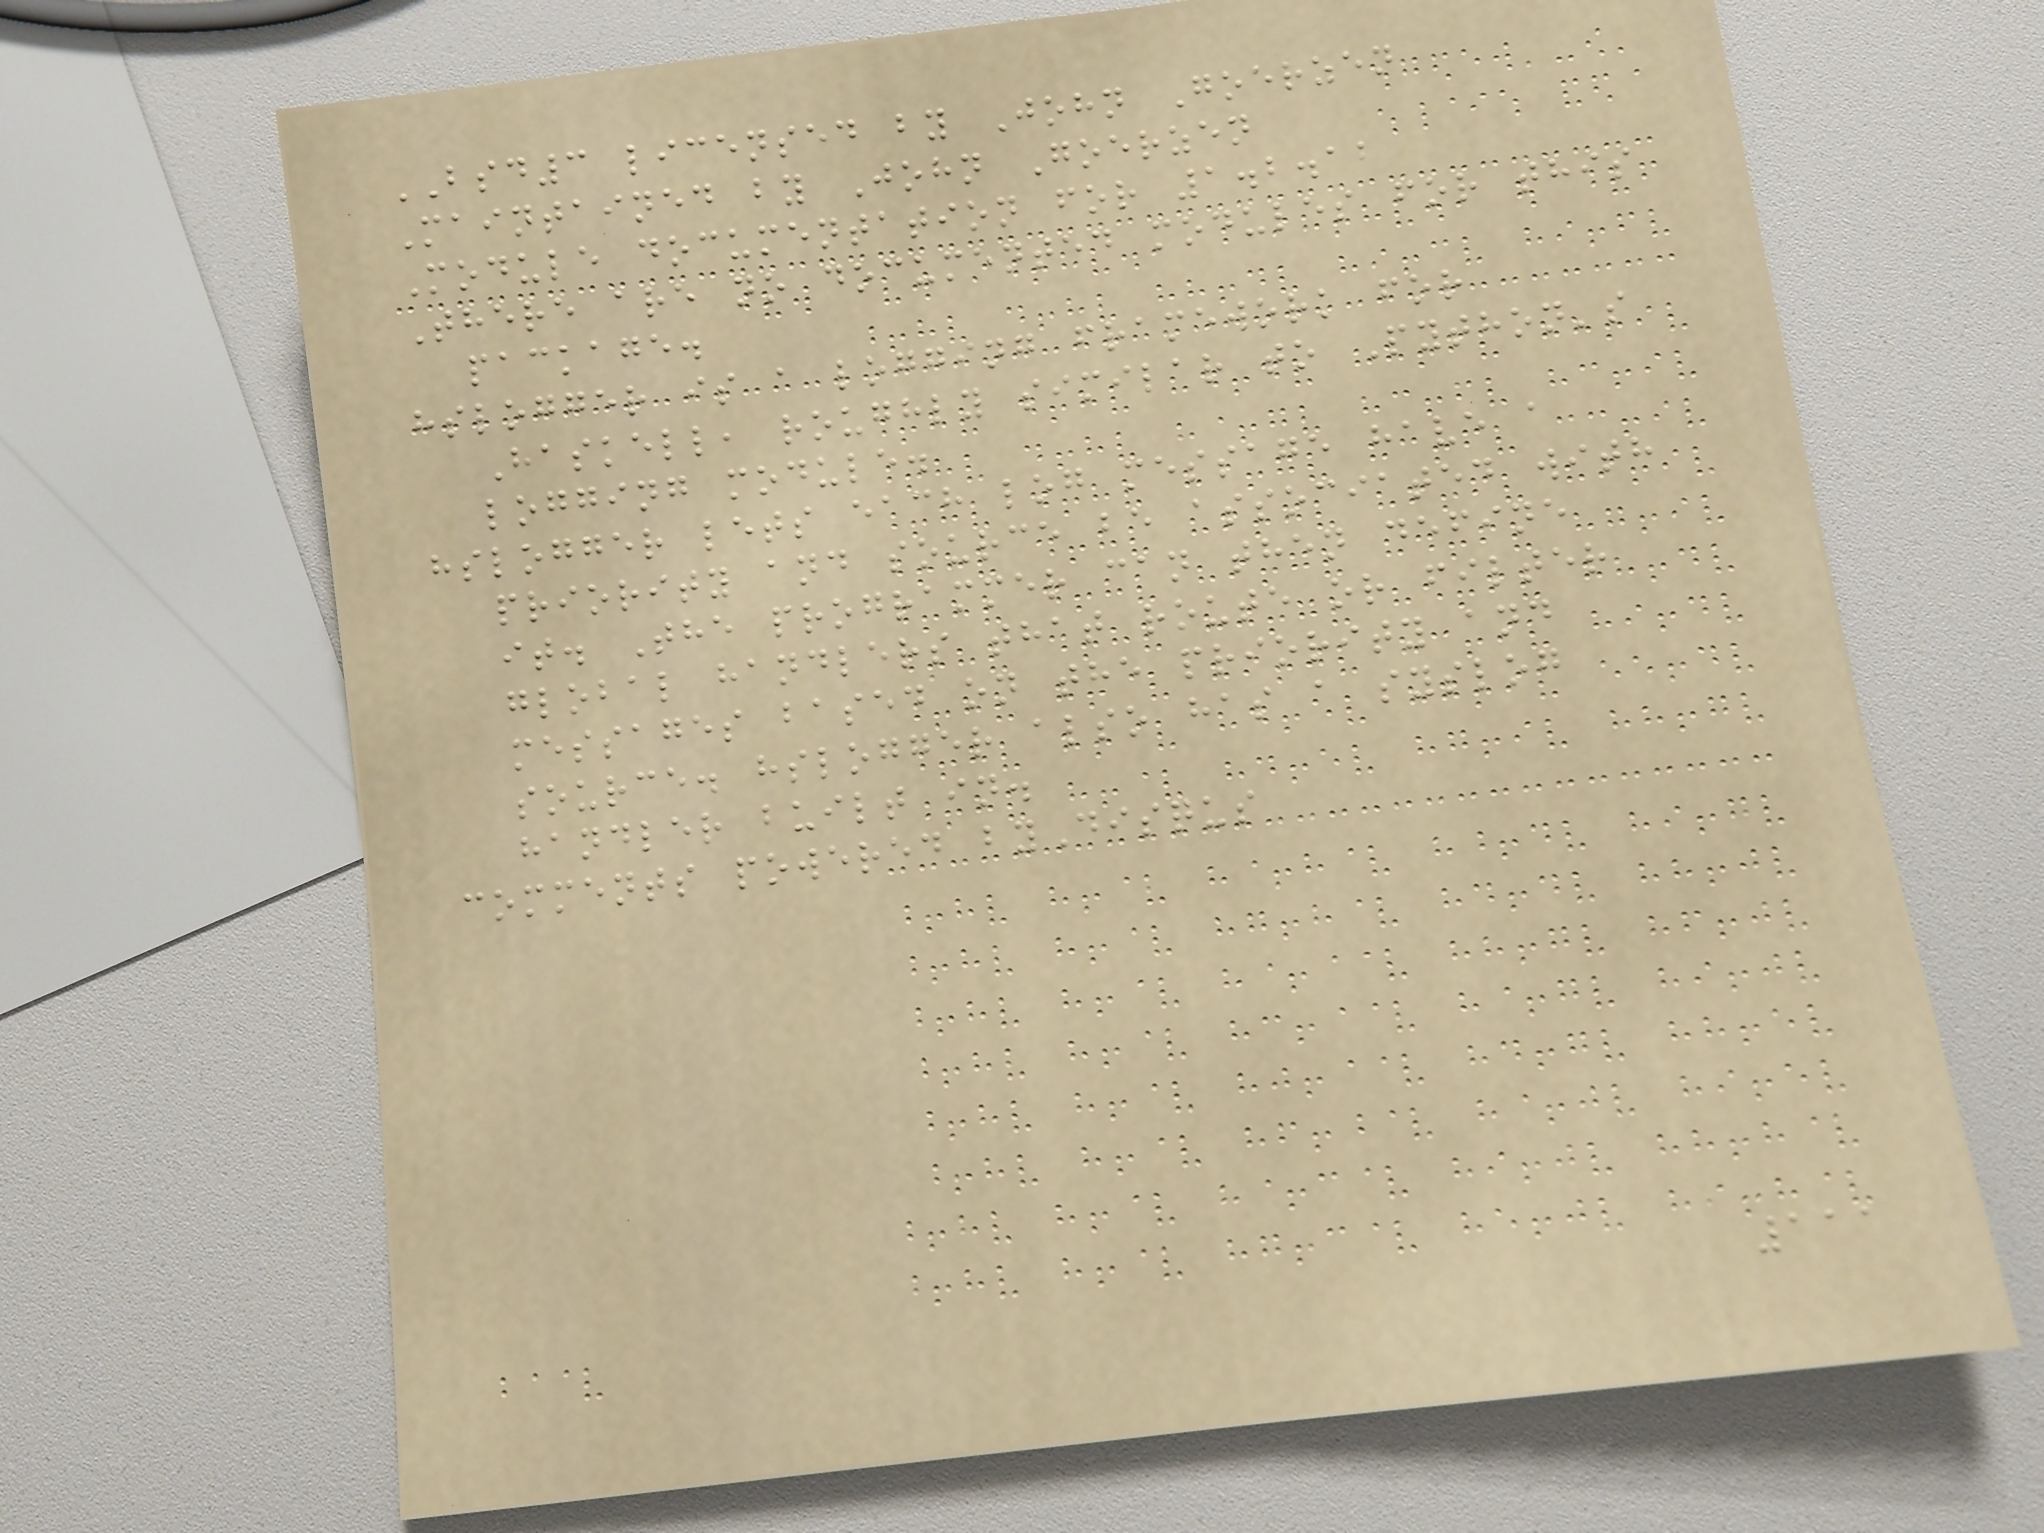BSD3 licensed by John Goerzen
Maintained by John Goerzen
Module documentation for 1.2.12
There are no documented modules for this
package.
hslogger is a logging framework for
Haskell, roughly similar to Python's
logging module.
hslogger lets each log message have a
priority and source be associated with
it. The programmer can then define
global handlers that route or filter
messages based on the priority and
source. hslogger also has a syslog
handler built in.
comments powered byDisqus
111
